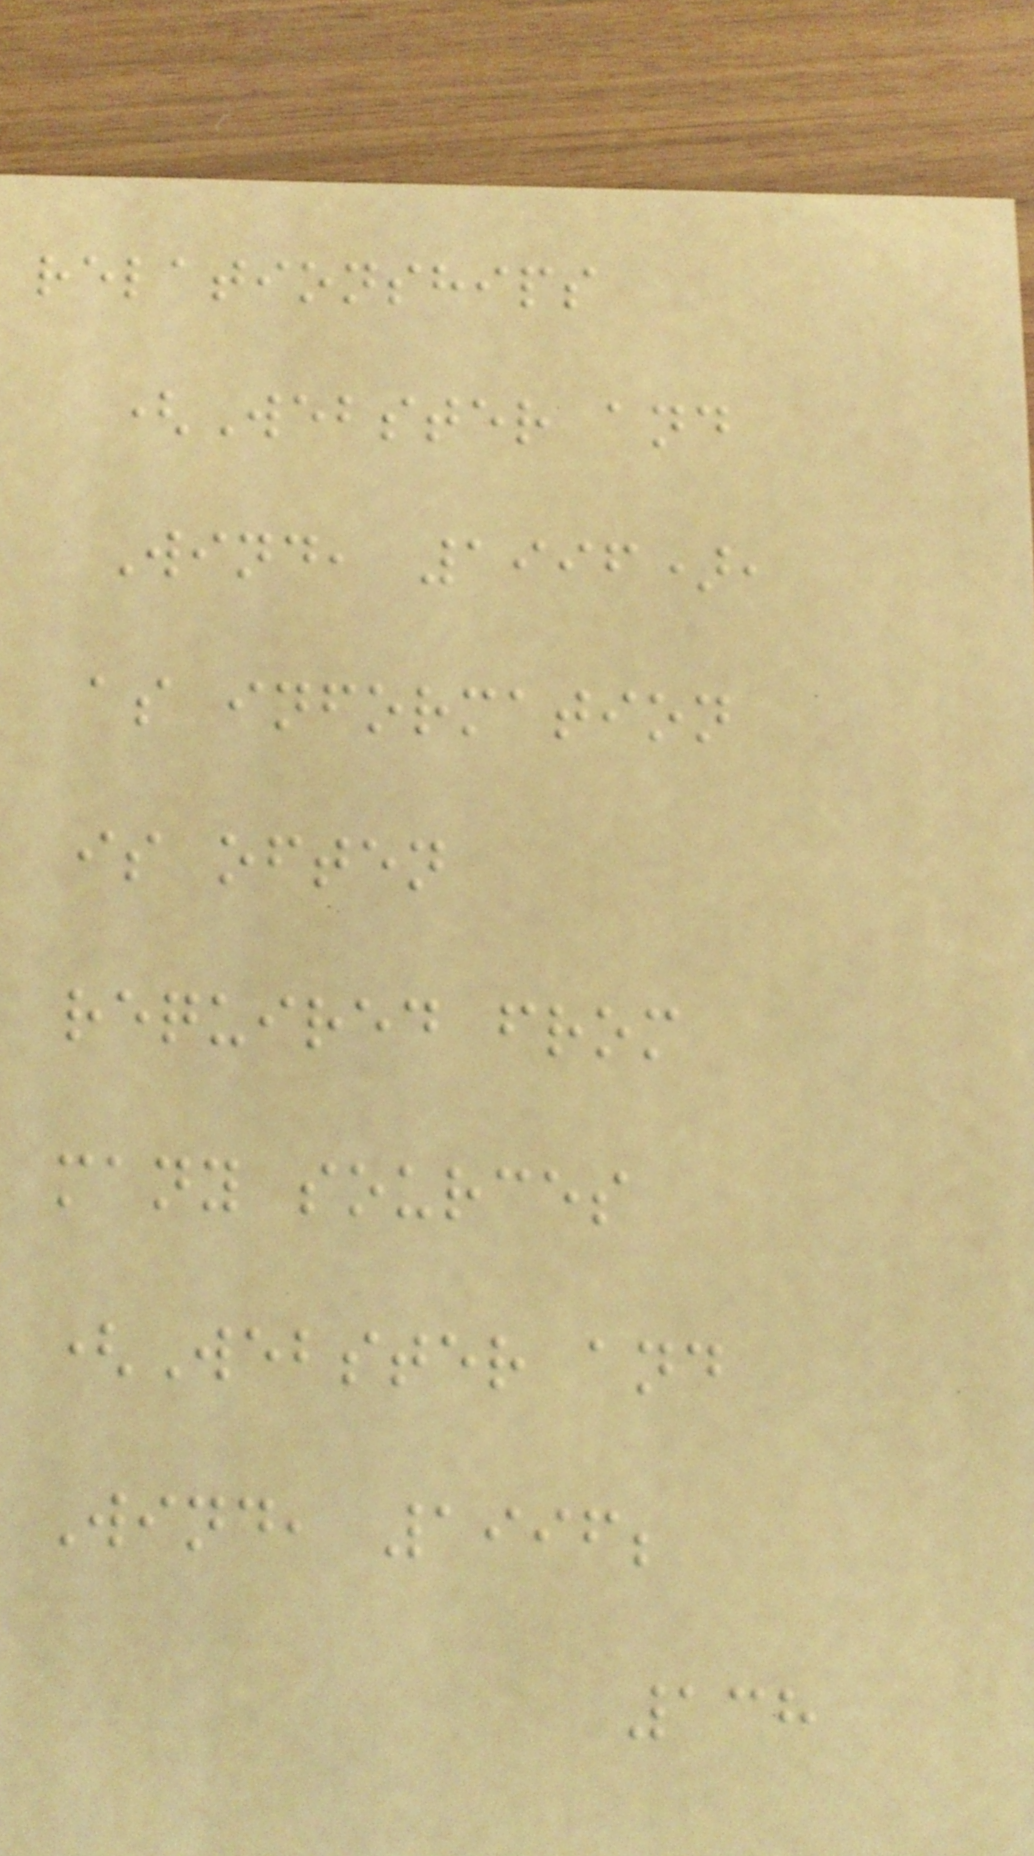relationships
(Webster and
Wind, 1996),
as information
is often
required from
many sources
(Webster and
Wind, 1996;
138
